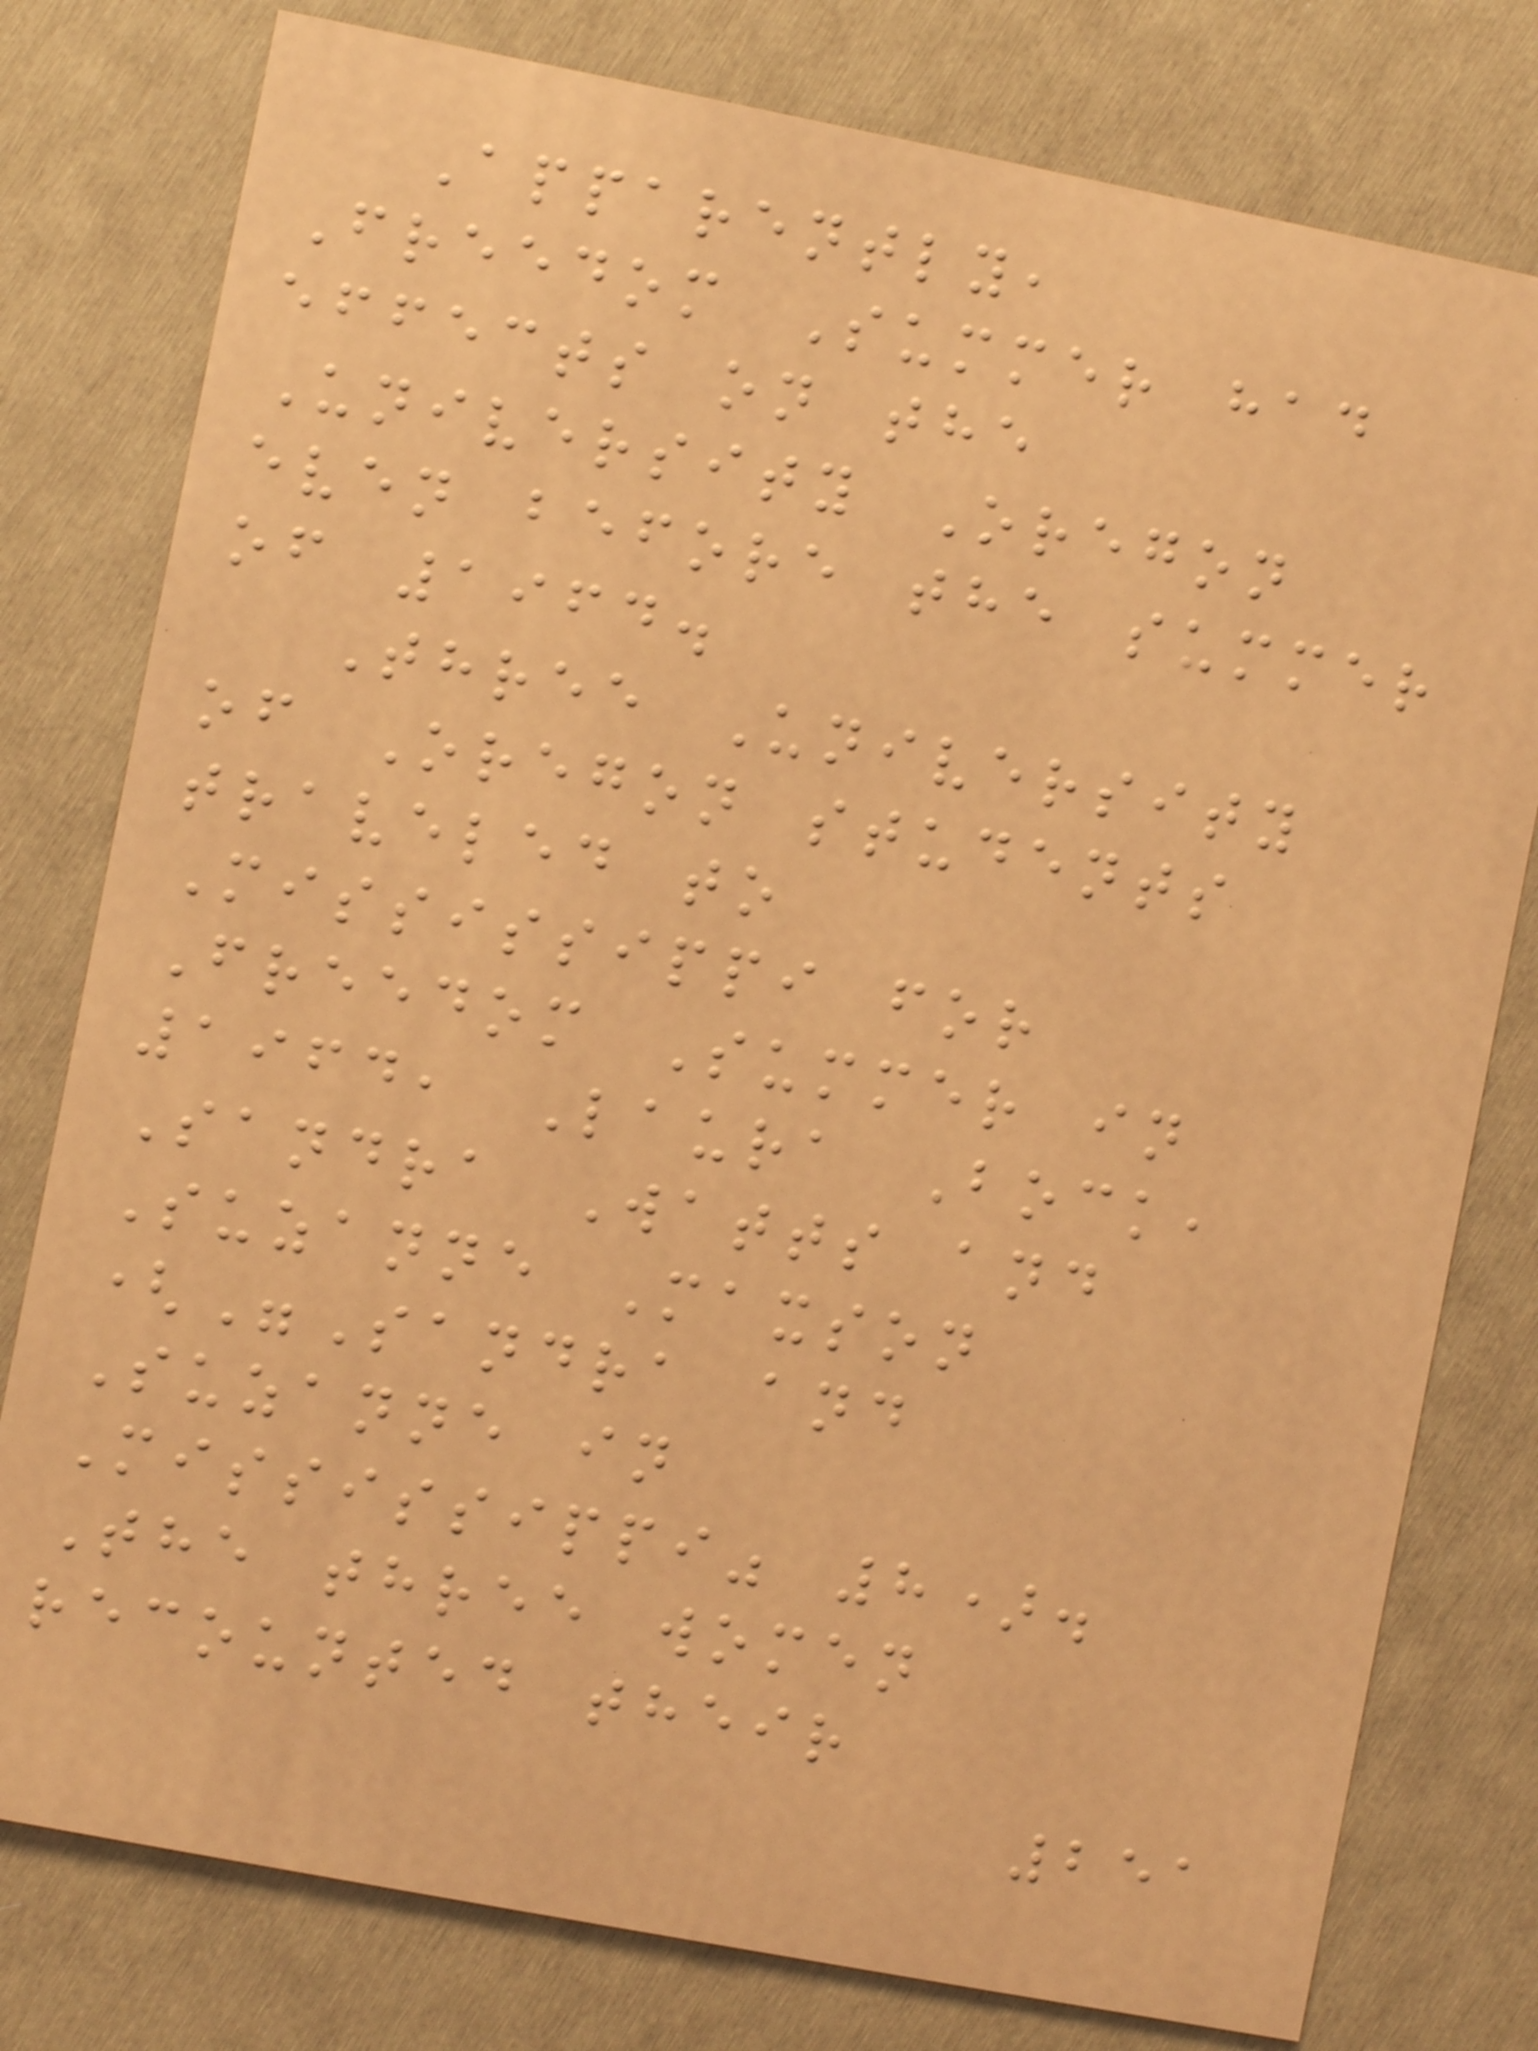Apparently,
Freedom Summer had
effects on the
University Oregon
even before the summer
of 1964.
Three University
of Oregon students
traveled to
Mississippi for
Freedom Summer in
1964, Laura Bock,
Sandra Watts and
Suzanne Maxson
("Sandra and
Suzanne in
Mississippi" 8).
The three women
recounted their
251
